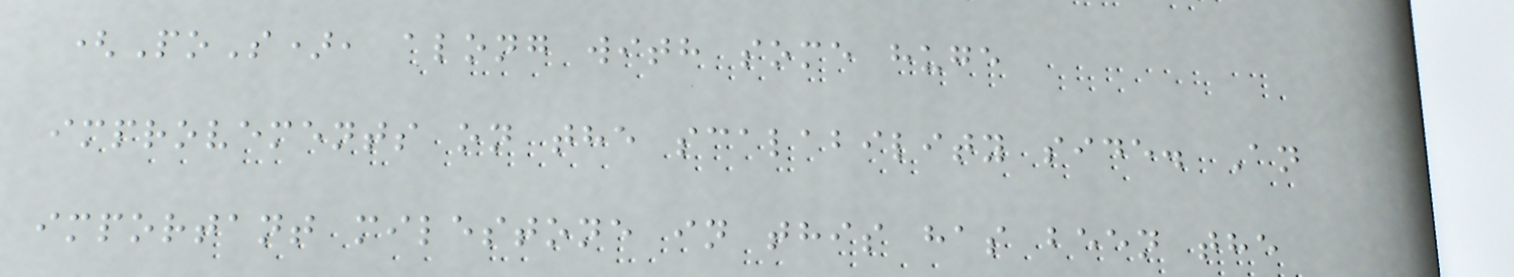(PoS), along with some huge
improvements on the scalability side. An
important milestone in this has been the
